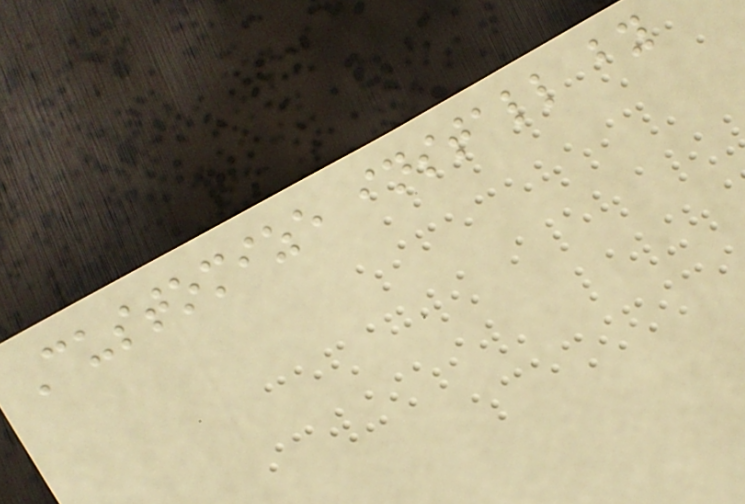Customize install by
